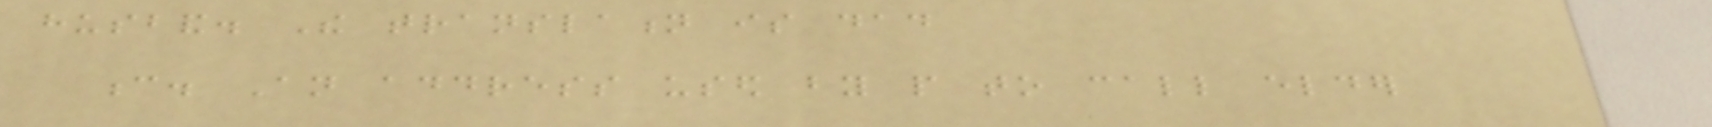husband. The translation is dad
c. An address used by people to call elder
